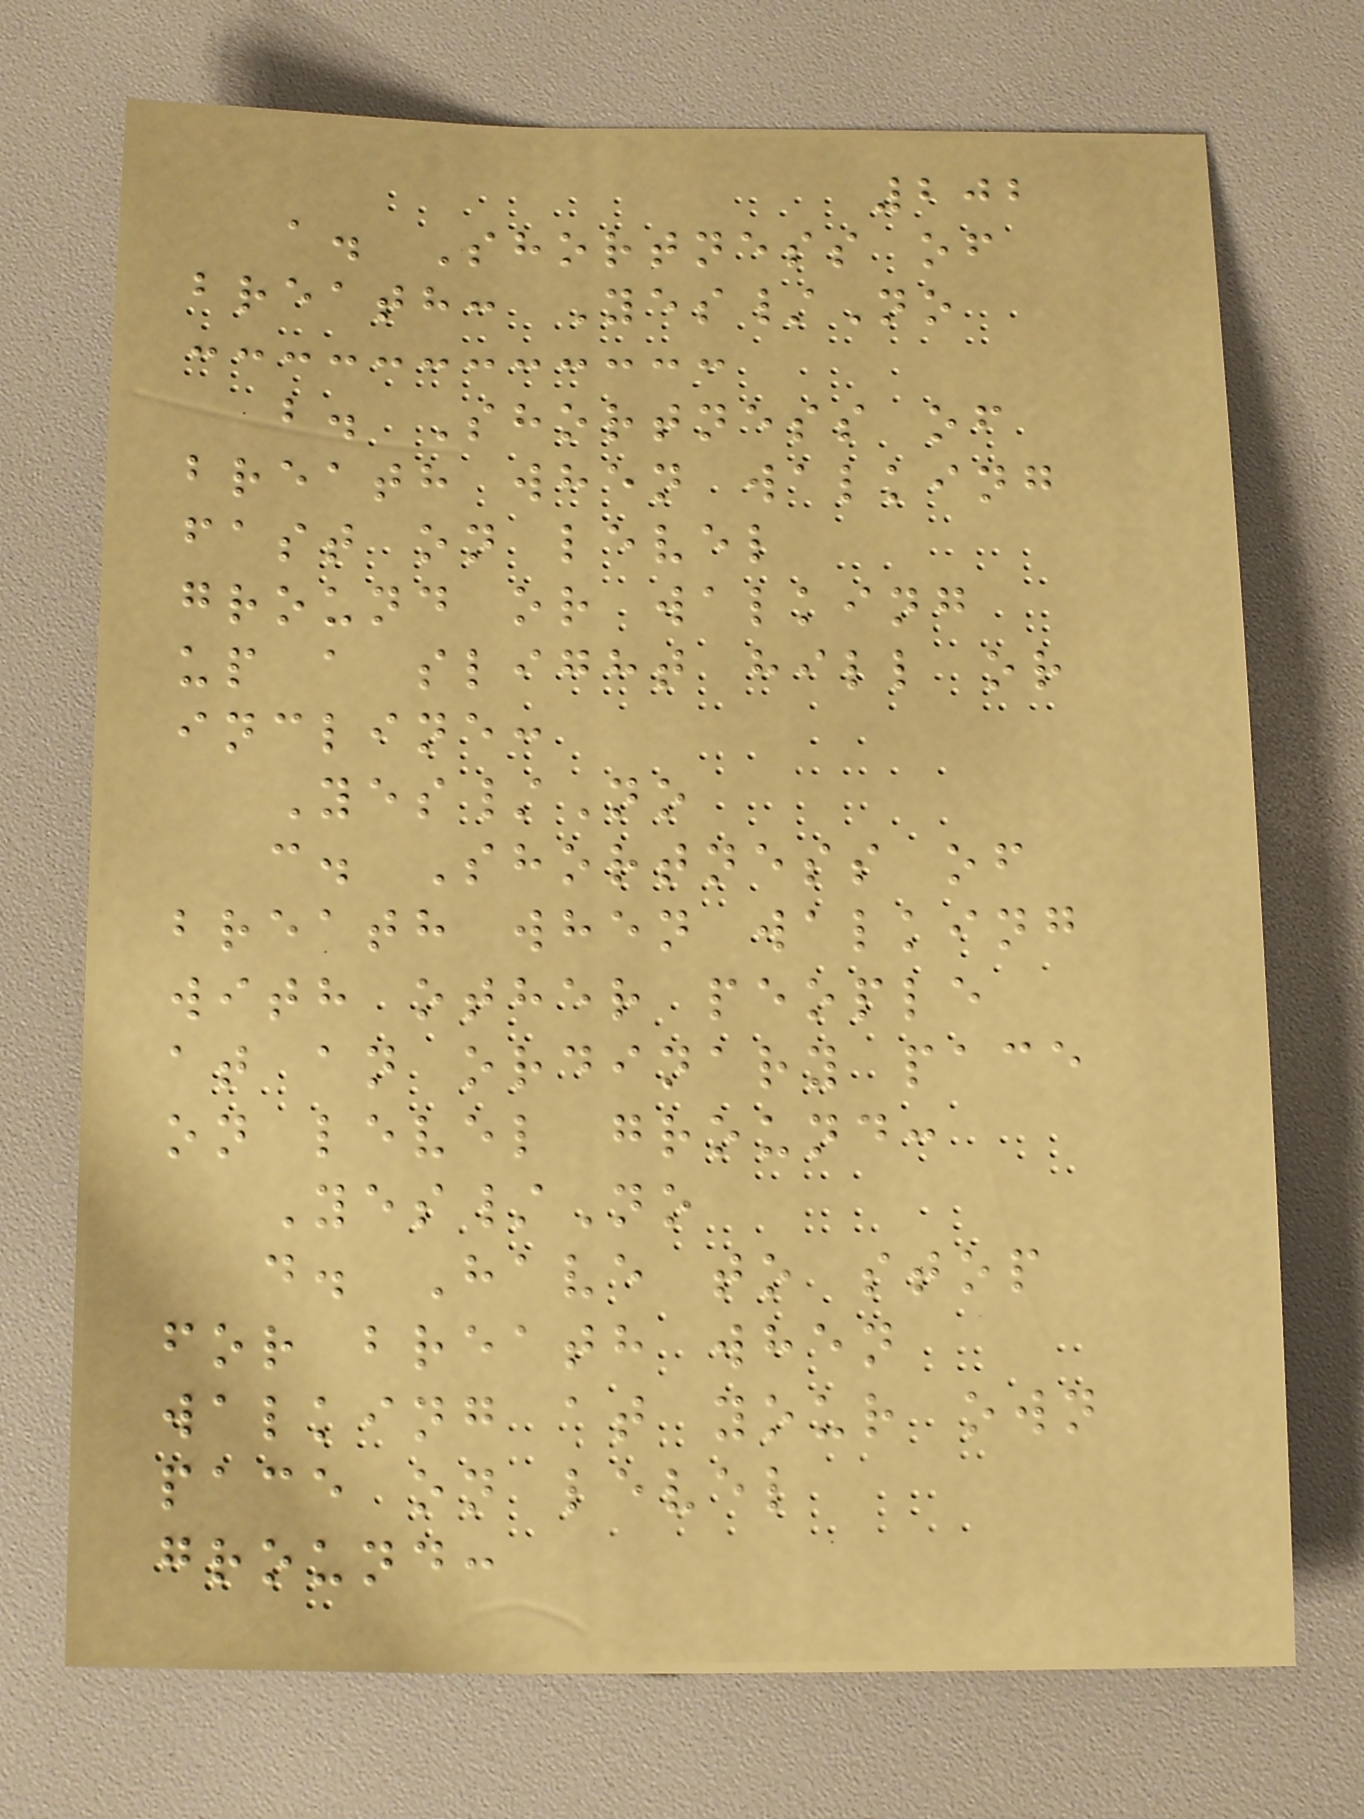202
a. Shortness of
breath: Yes/No
b. Shortness of
breath when walking
fast on level
ground or walking
up a slight hill or
incline:
Yes/No
c. Shortness of
breath when walking
with other people
at an ordinary pace
on level ground:
Yes/No
d. Have to stop
for breath when
walking at your own
pace on level
ground:
